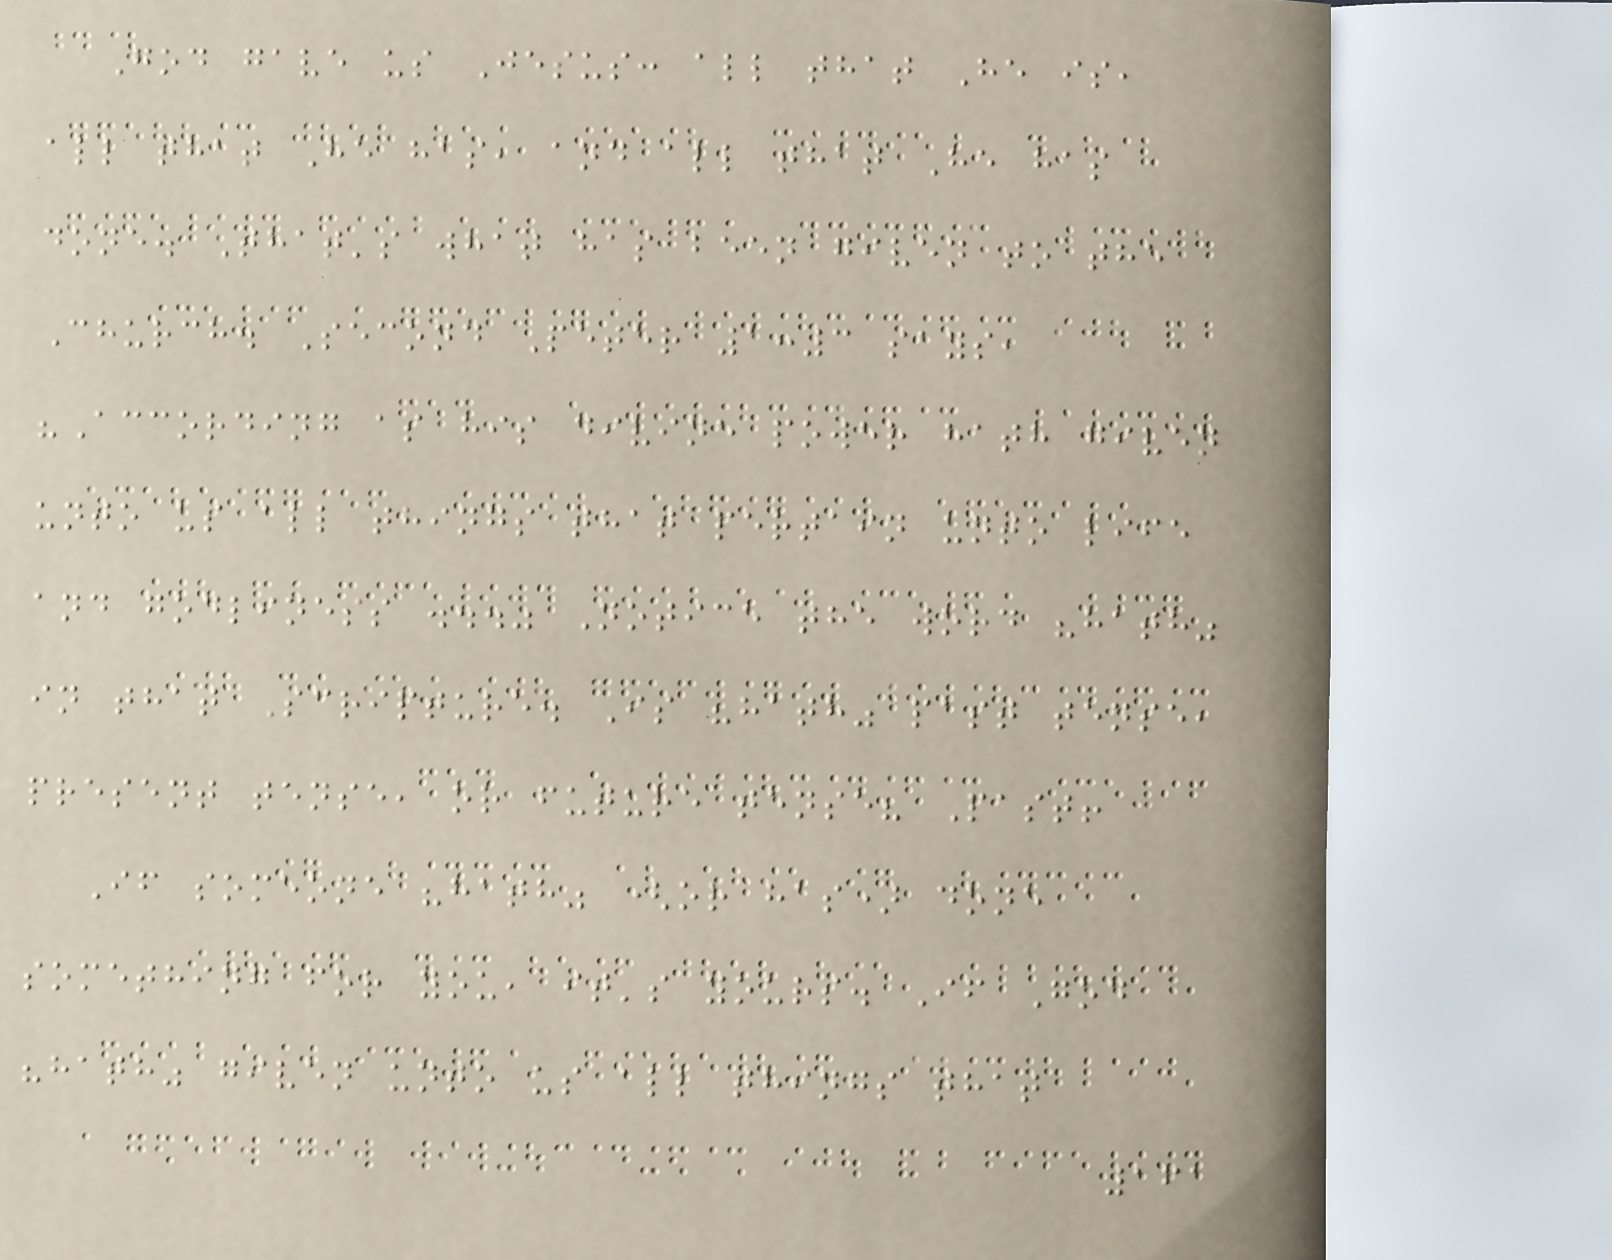God gave us Jesus: all that He is,
all that He has, and all that He has
done. That's what has been given to the
Church. Second Peter 1:3 says,
"According as his divine power hath given
unto us all things that pertain unto life
and godliness ..." Notice the word "hath"
in that Scripture. Is "hath" past tense,
present tense, or future tense? Past!
If someone "hath" (or has) done
something for you, it's yours. If God
"hath" given unto us all things that
161
